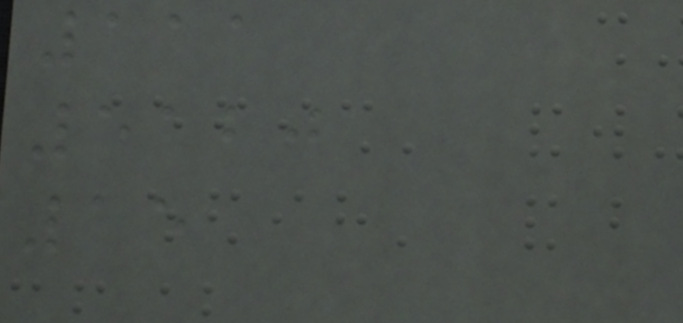111
5120
15
